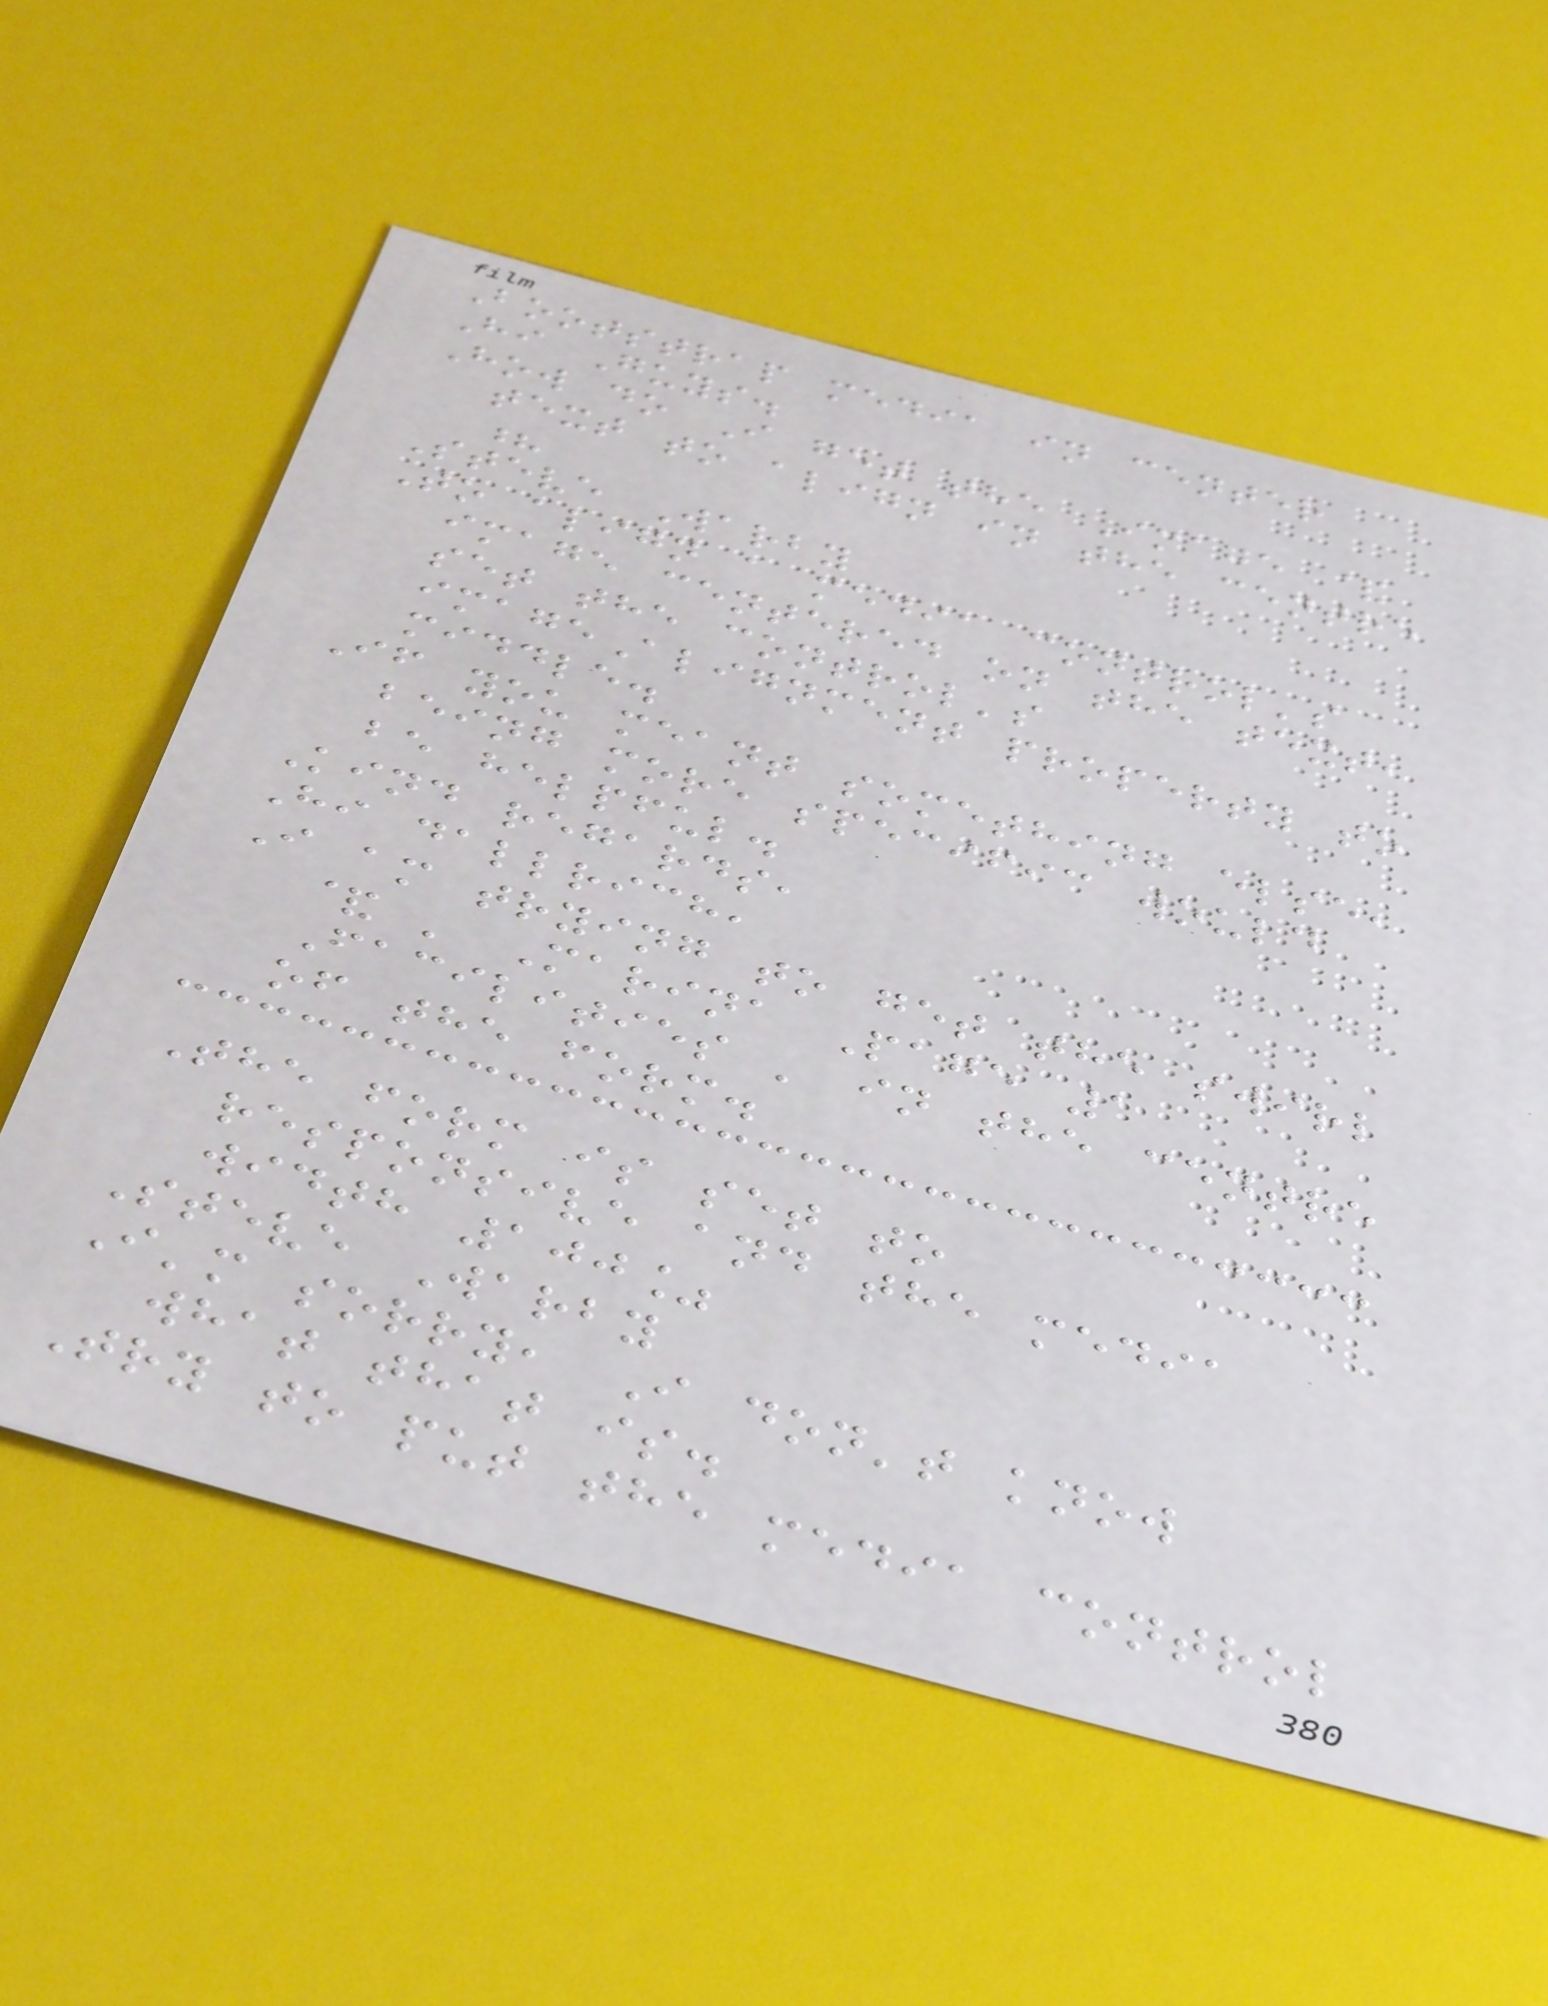Bootstrap media in center
Hi Guys.
How do I get the Image &
text to align in the centre
?
Steve Warby
To align a media control's
image centered on the text,
set the control's
imageAlignment property to
middle.
If you meant something else,
being more specific would
be helpful.
Kind regards,
Hi dallrich,
I am trying to get the swirl
& ' Marina Page 1
Facilities ' in the centre
of the form.
The form is set to
responsive and the media
width 100%
Steve Warby
I'm sorry, I don't know
what that is.
Try to put the media control
